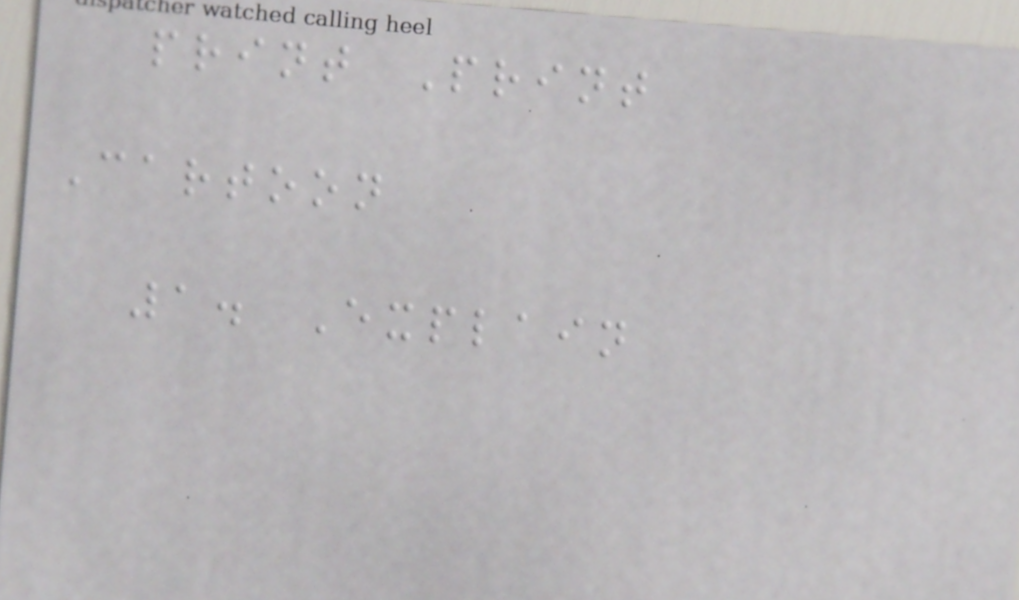print Print
Cartoon
1. Explain
